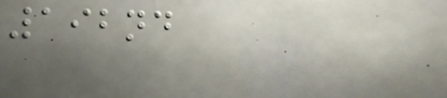192nd
